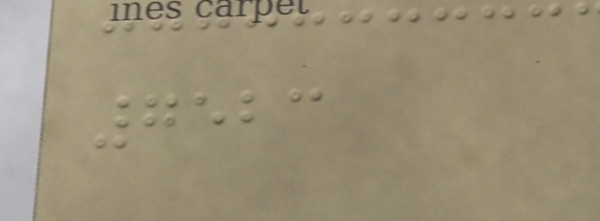7523
